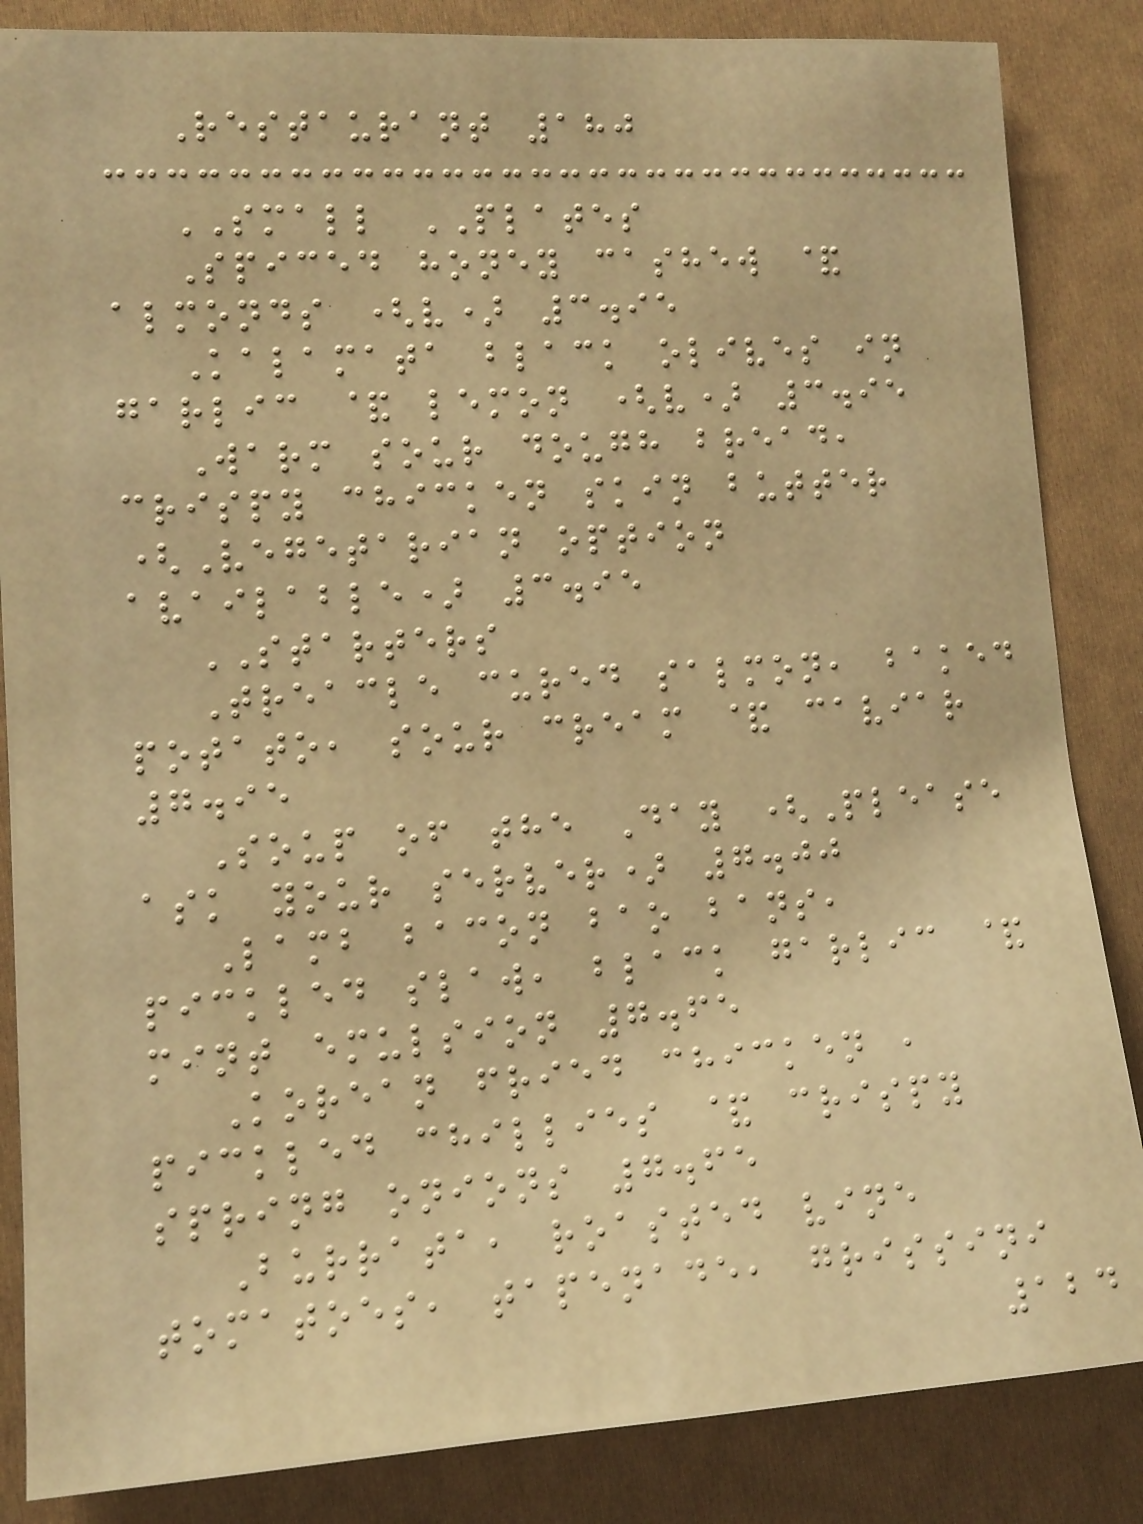Restaurant 180
SMALL PLATES
Spiced honey cashew &
almonds (v) 3.95
Kalamata black olives in
garlic & lemon (v) 3.95
Warm sour dough bread,
crispy chicken skin butter
(Vegetarian option
available) 3.95
STARTERS
Treacle cured salmon, baked
potato, sour cream & caviar
7.95
Soup of the Day (Please
ask your server) 7.00
Lamb bacon bao bans,
pickled slaw, black garlic &
mint emulsion 7.65
Korean fried chicken ,
pickled chillies & crispy
spring onions 7.65
Burrata, roasted vine
tomatoes, tapenade, grissini
124
